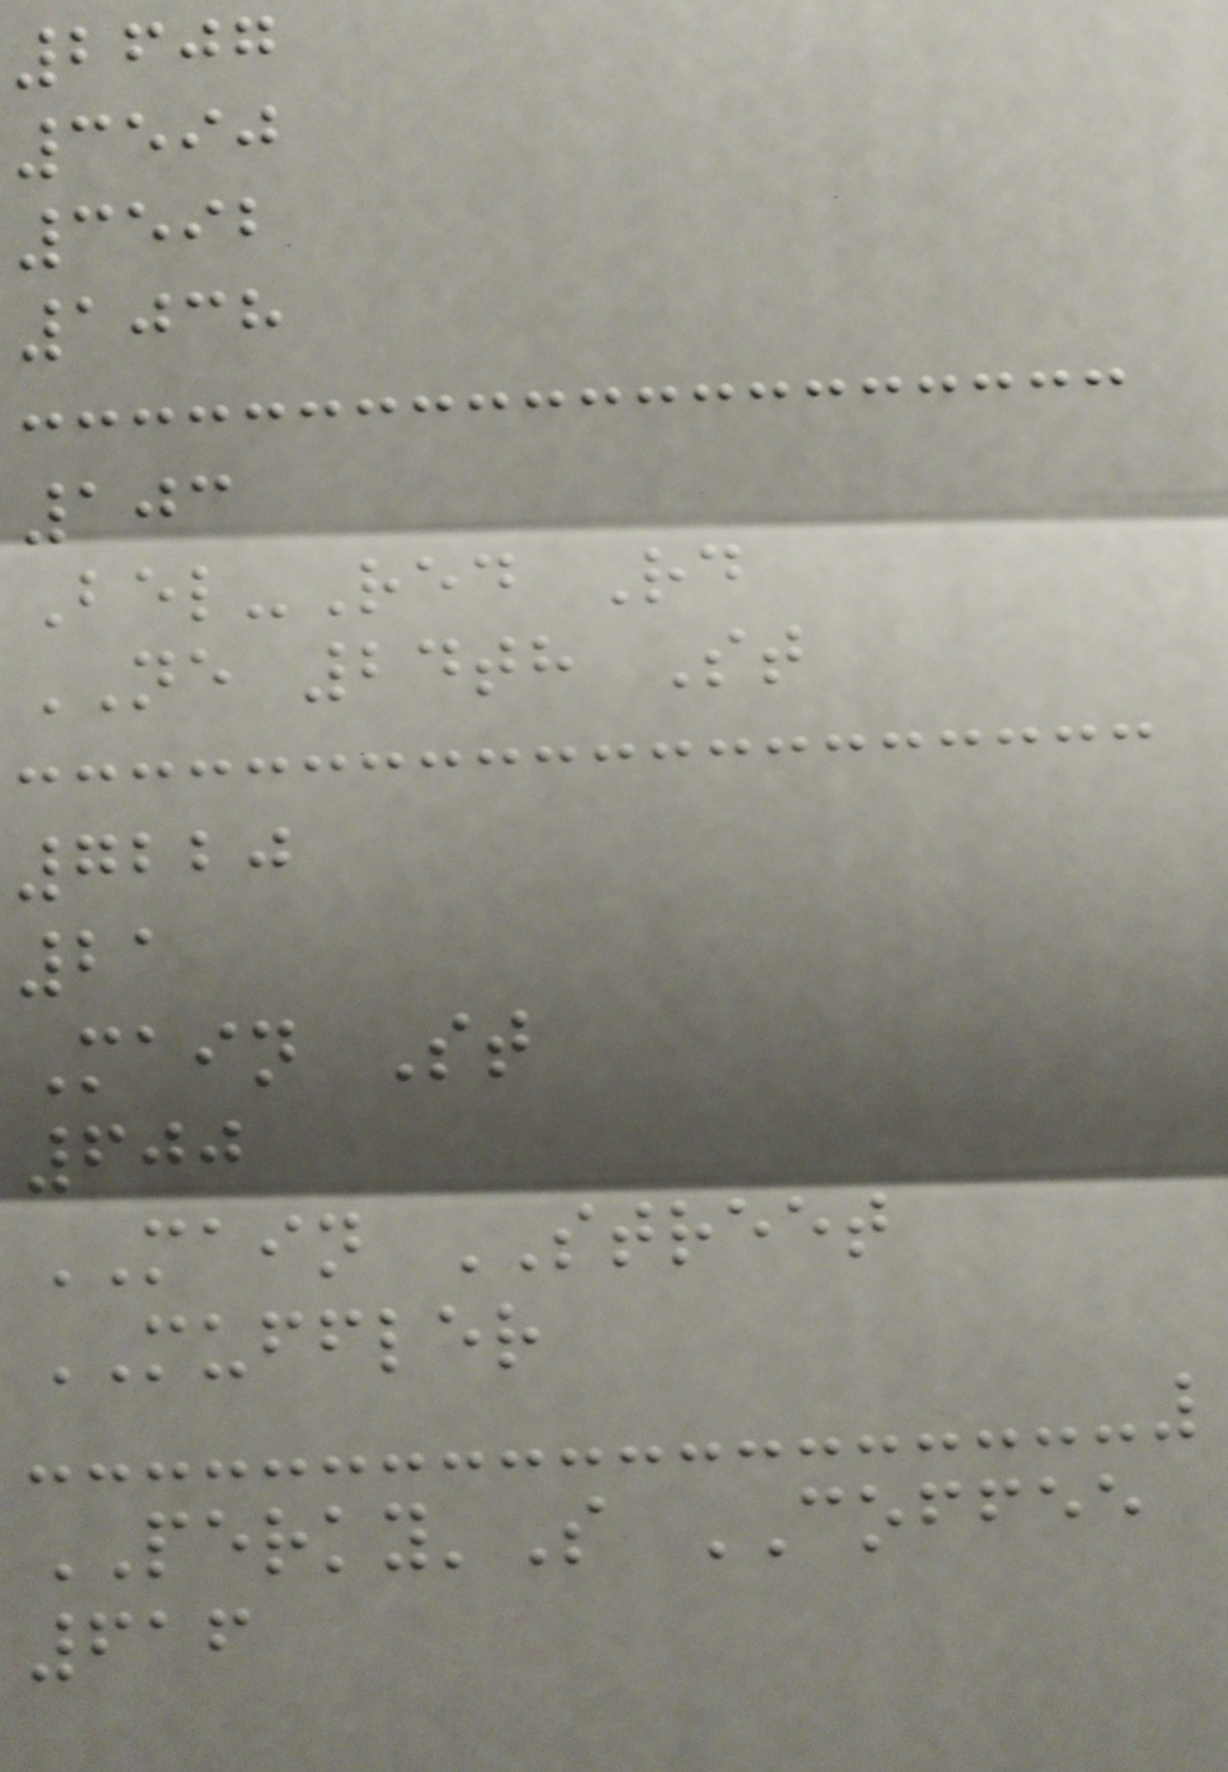2607
3590
3592
1038
103
Bel-Red Rd
NE 24th St
7220
21
Main St
600
MAIN STREET
MUFFLER
PERKY'S COFFEE
616
